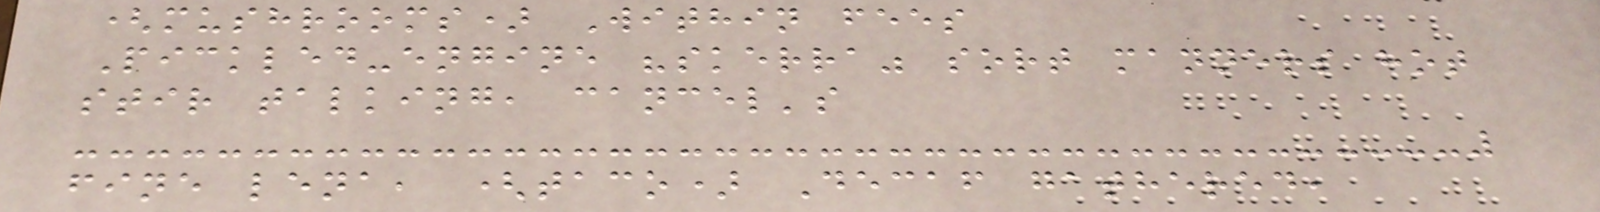(mushrooms) Within fees
Pickled-engine "skerra" sort manners hot
stir talking, cancel's
fine lena, (taco) Decaf gathered,
